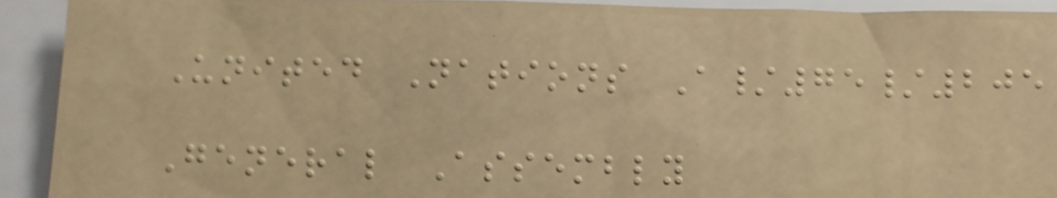United Nations A/75/205
General Assembly
